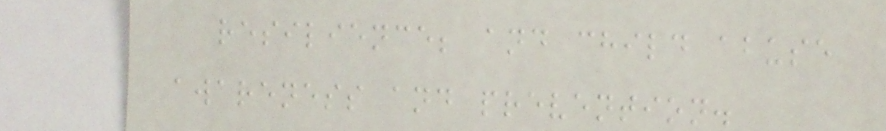resilience; and child abuse
awareness and prevention.
